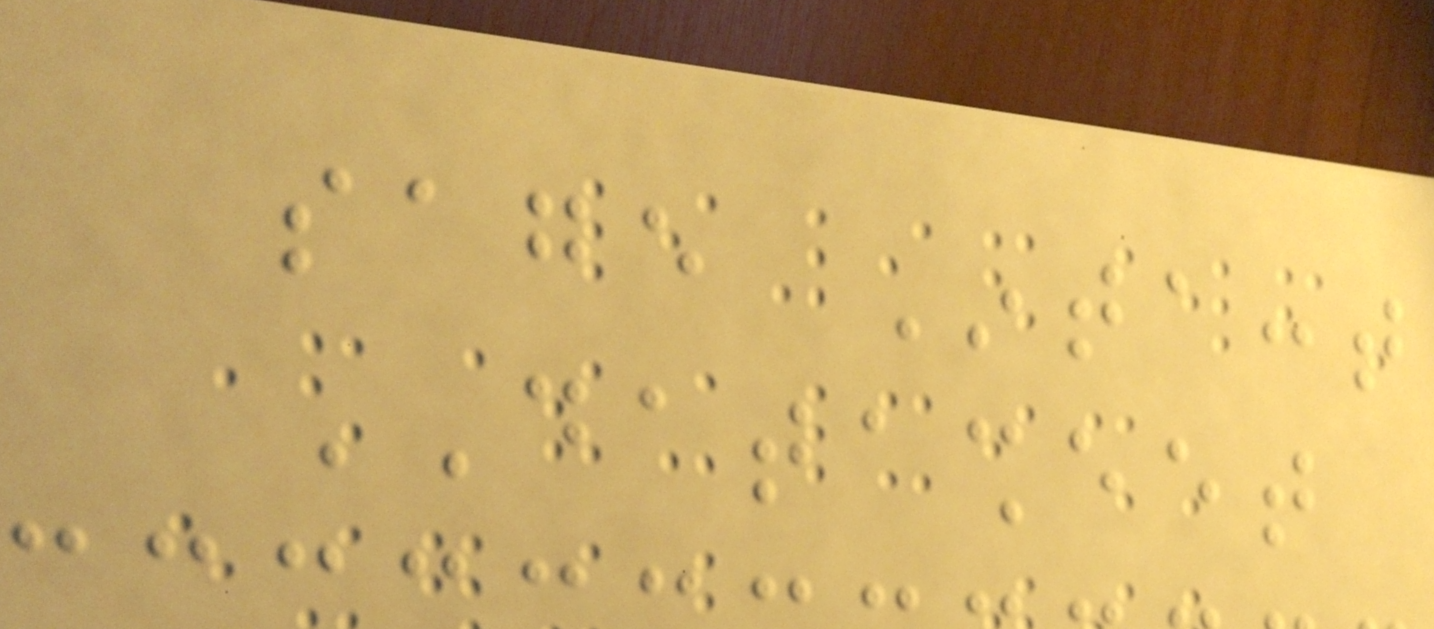sage Intacct
DATASHEET
